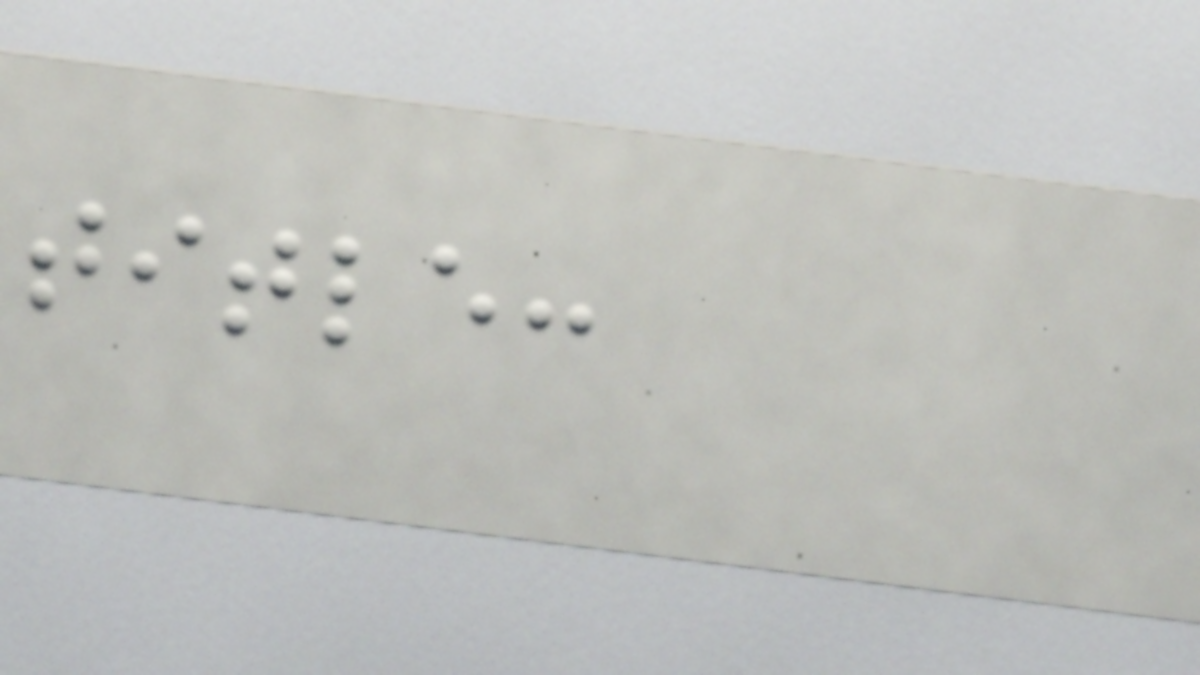title:
